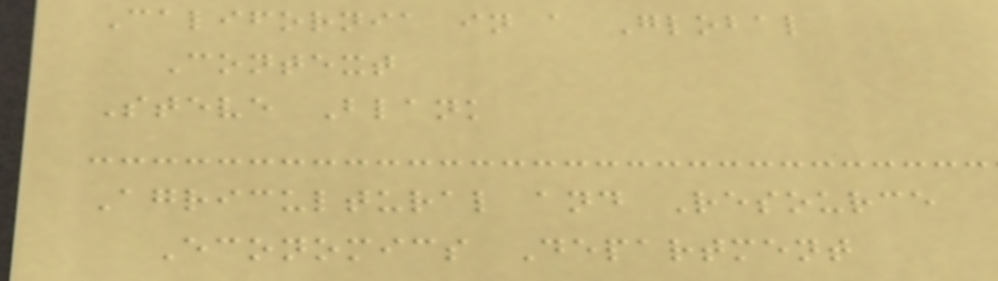California in a Global
Context
Steve Blank
Agricultural and Resource
Economics Department
